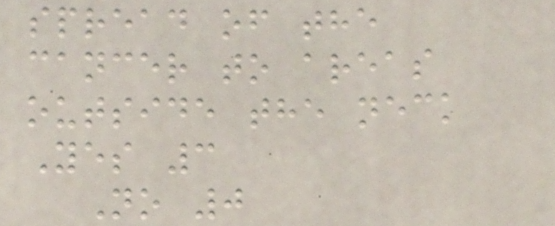spread of the
cancer to areas
outside the neck
Yes 3
No 0
